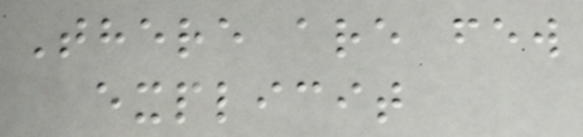There are few
explicit
